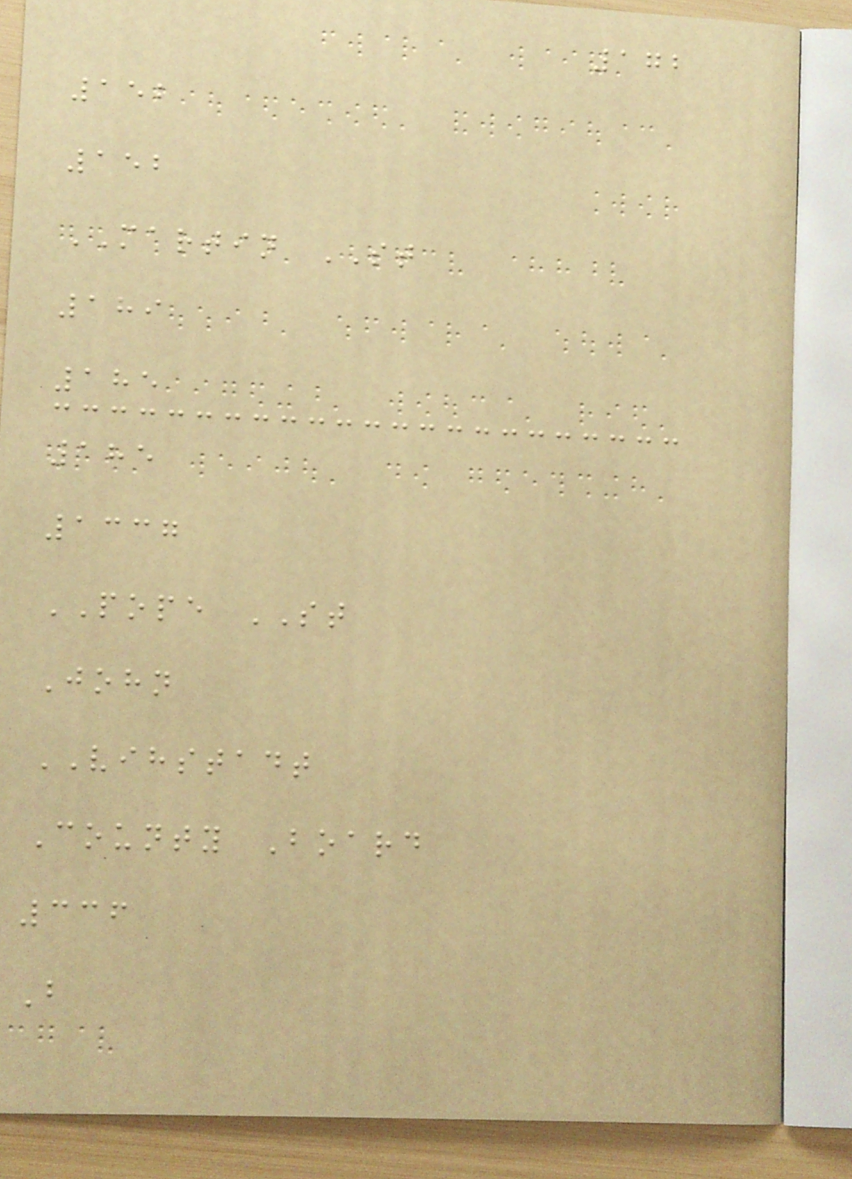172
152
152
MARTIN ST
189
185
185
1337
POPE ST
John
VIHSTADT
County Board
336
B
